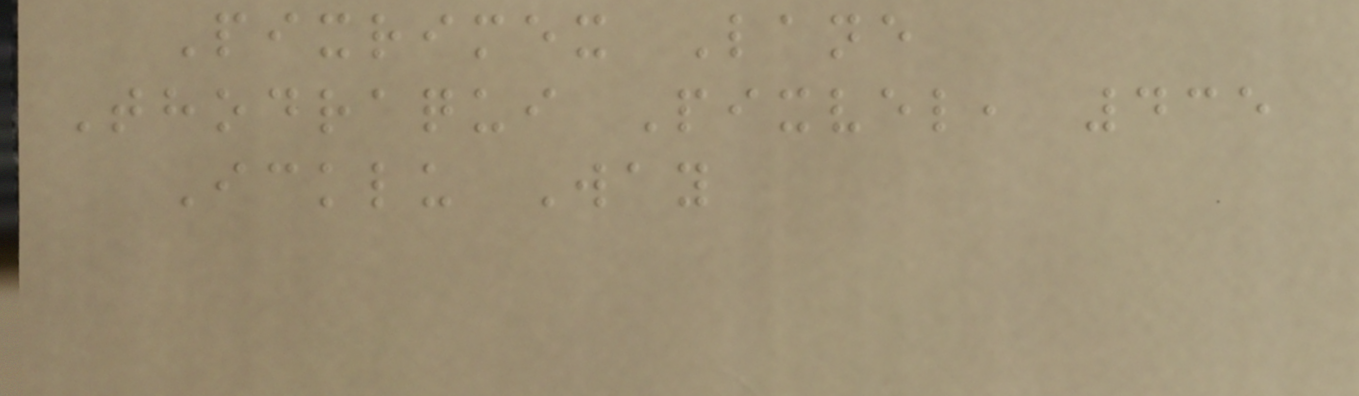Pixrimex Lane
Thodraqui Pixvel, 435
Icklu Way
